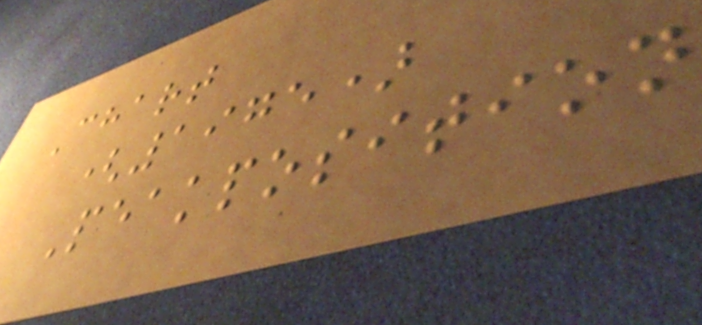Chart
(1975)
Peakposition
